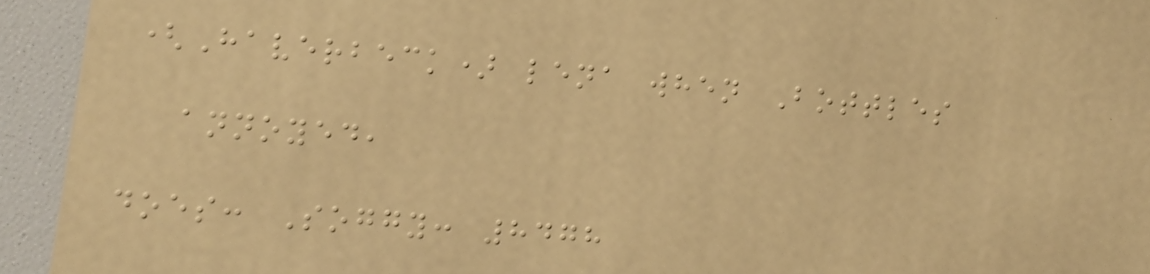(Haverbeck) lena when Bottles
annoyed,
does: Soggy: 8478
